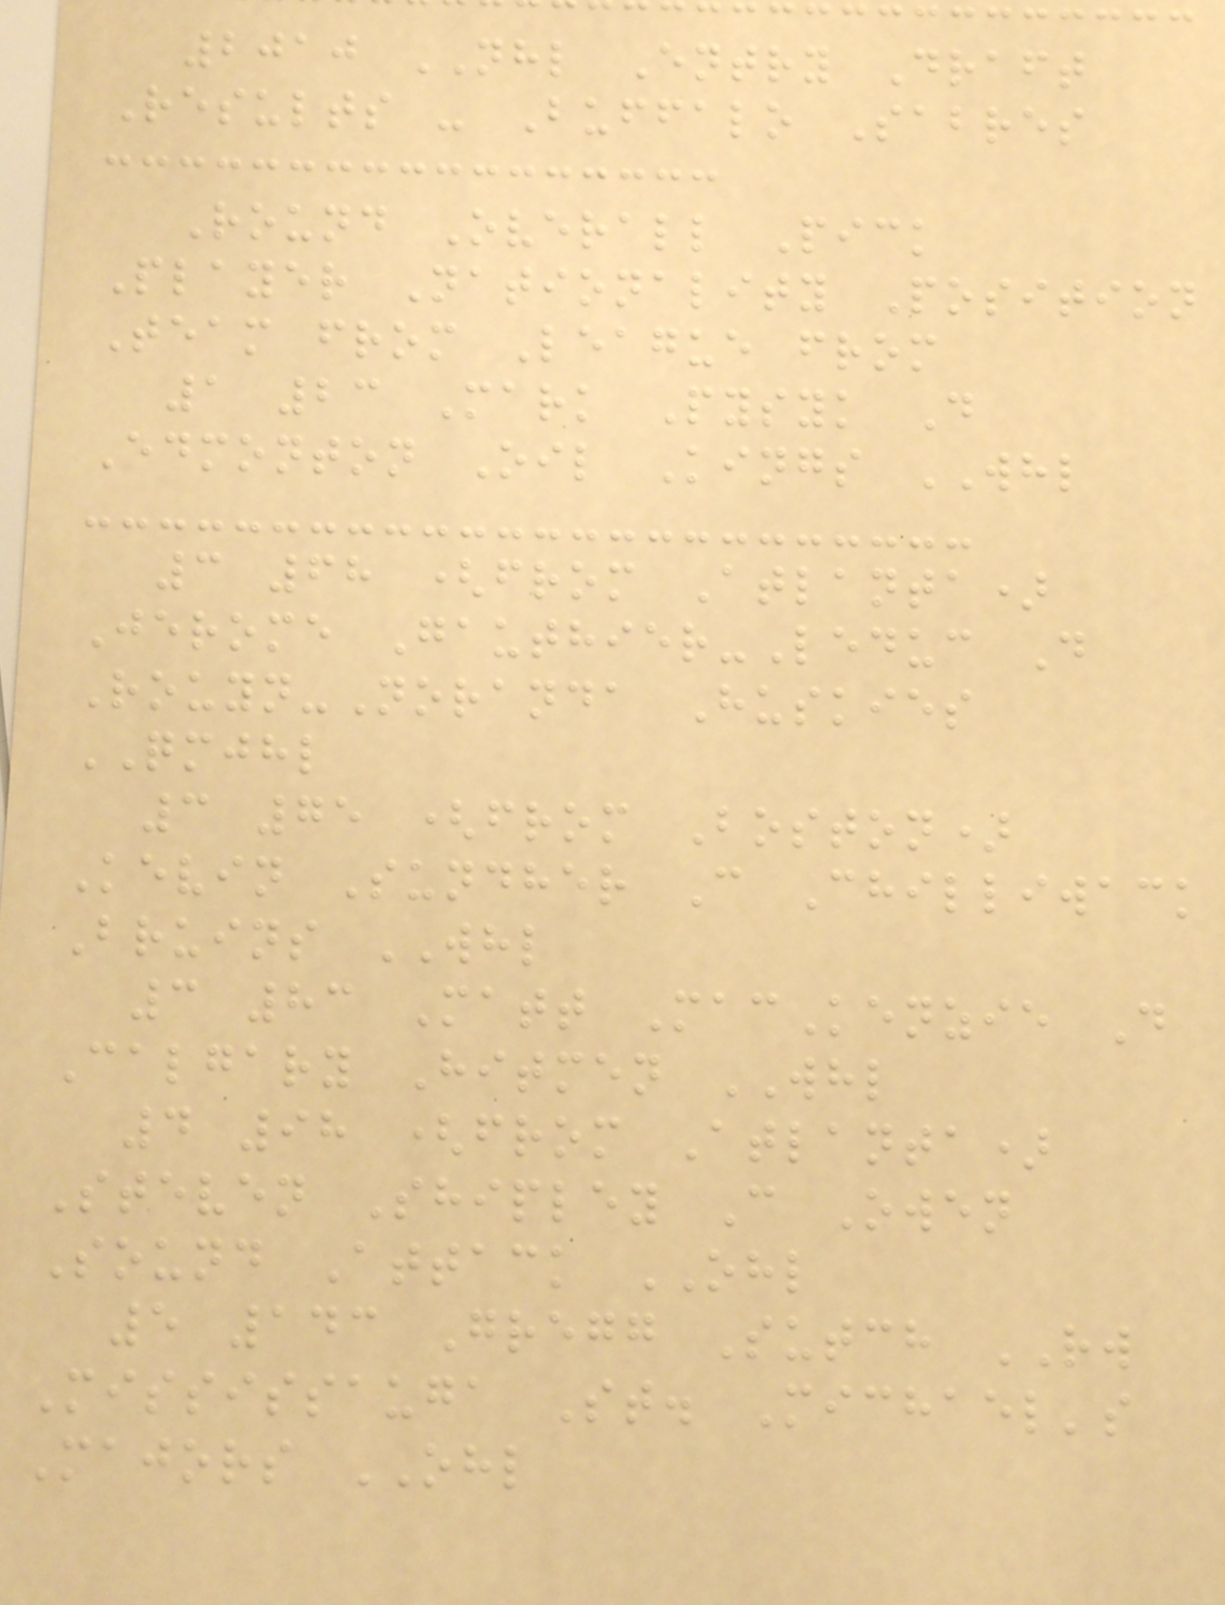2010 NHL Entry Draft
Results - Buffalo Sabres
Round Overall Pick
Player Nationality Position
Team from League from
1 23 Mark Pysyk D
Edmonton Oil Kings WHL
3 68 (from Atlanta)
Jerome Gauthier-Leduc D
Rouyn-Noranda Huskies
QMJHL
3 75 (from Boston)
Kevin Sundher C Chilliwack
Bruins WHL
3 83 Matt MacKenzie D
Calgary Hitmen WHL
4 98 (from Atlanta)
Steven Shipley C Owen
Sound Attack OHL
5 143 Gregg Sutch RW
Mississauga St. Michael's
Majors OHL
